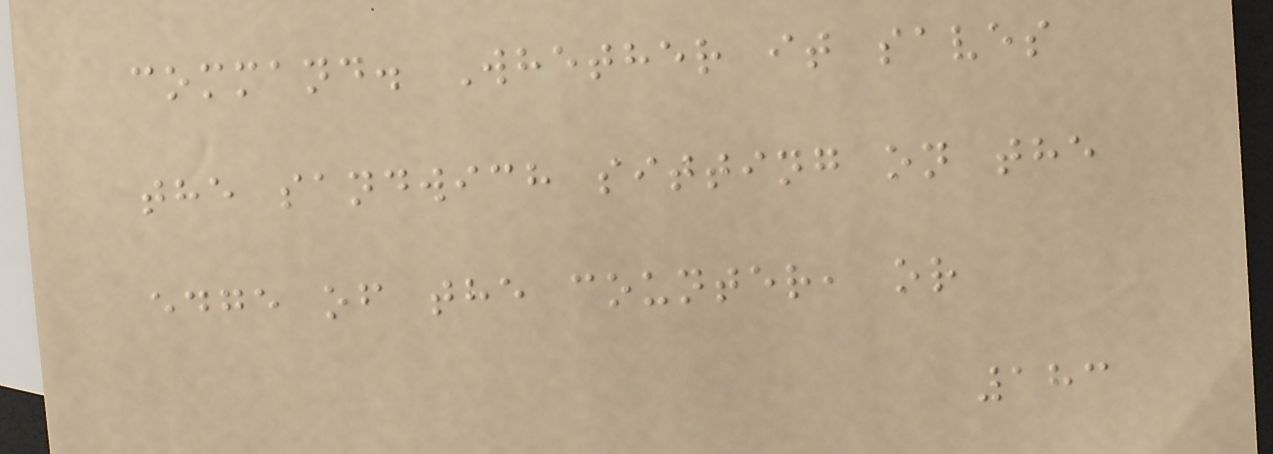command. Whether it saves
the sandwich sitting on the
edge of the counter, or
183
